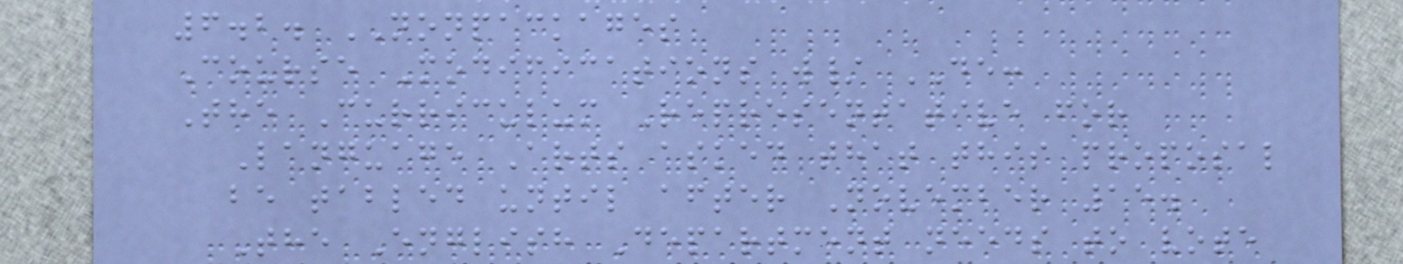6.2. NONPACKAGES
Course Modifications w/ DE:
The Curriculum Representative for
Language Arts asked that this proposal
be tabled until after November 15.
The English Department needs to vote
